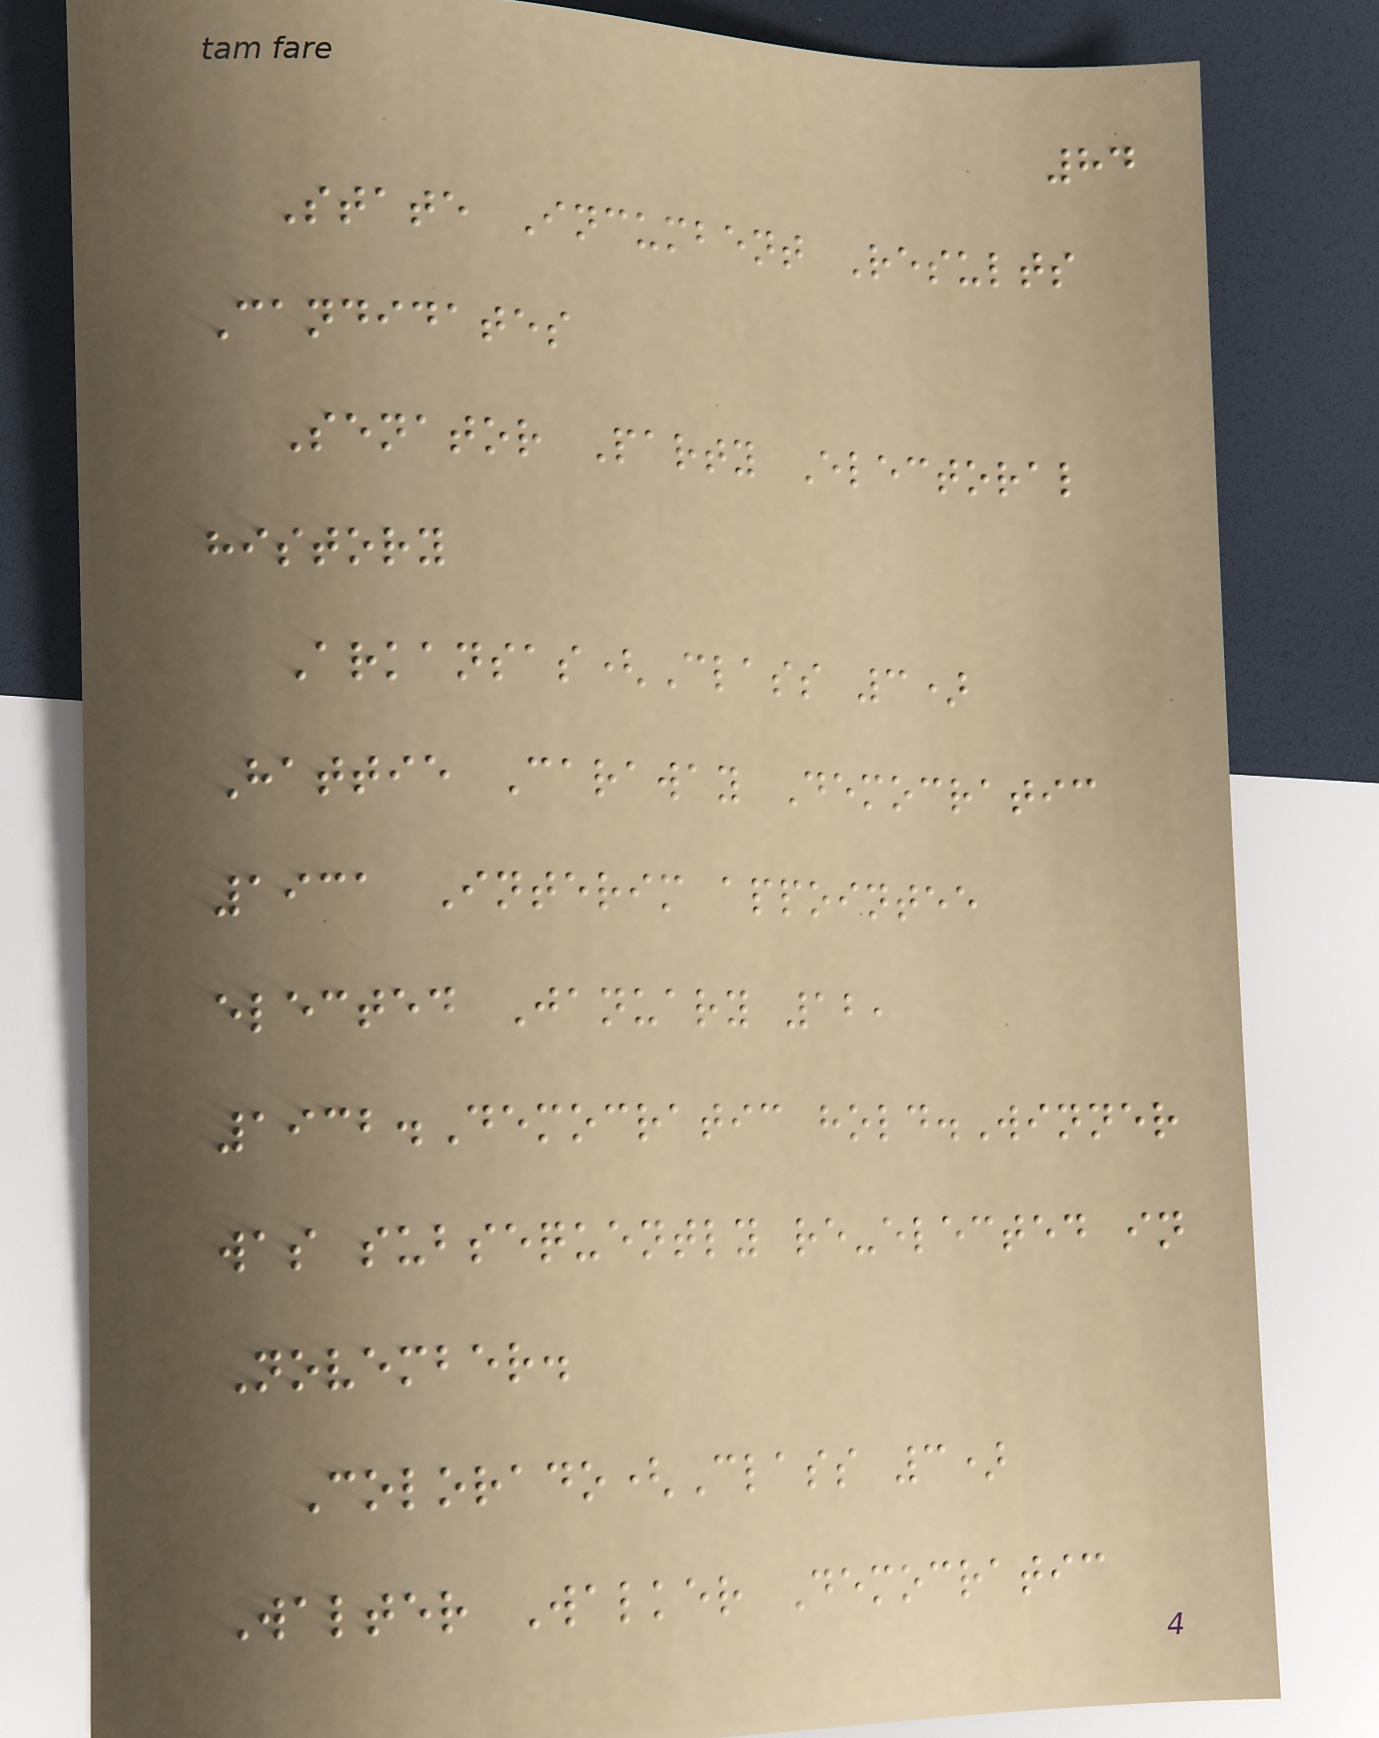84
State Incumbent Results
Candidates
Senator Party Electoral
history
Arkansas(Class 3)
Hattie Caraway Democratic
1931 Interim appointee
elected January 12,
1932.Democratic hold.Winner
was subsequently re-elected in
November.
Colorado(Class 3)
Walter Walker Democratic
